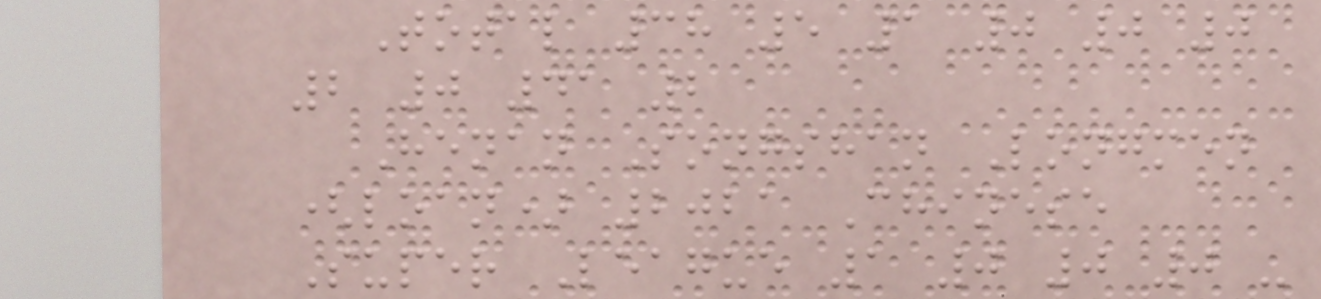Total 38 5 1 0 0 0
2 0 41 2
Henan Songshan Longmen
(loan) 2021 Chinese
Super League 1 0 0 0 -
